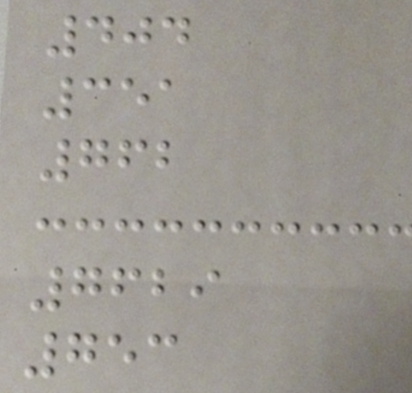404
351
762
7629
753
